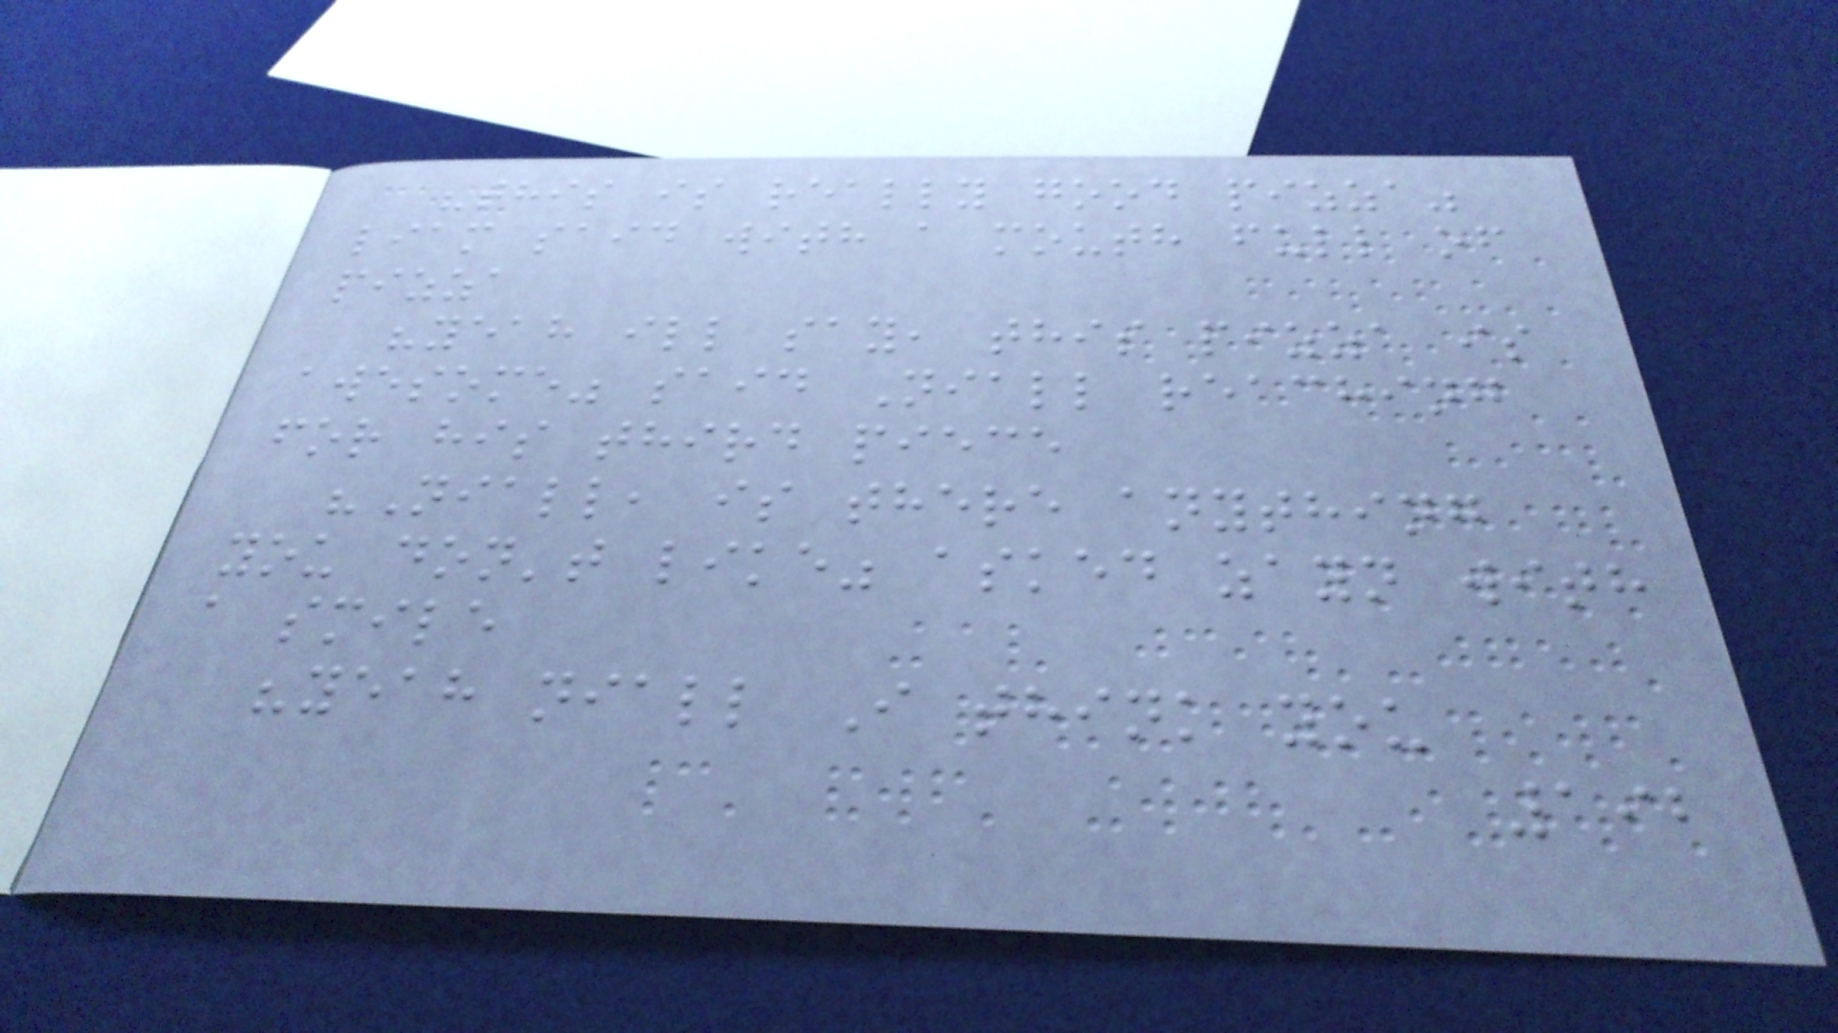"this is really good pizza"
liam said with a mouth full of
pizza
"yeah ill say, this pizza is
awesome" said Niall reaching
for his third piece
"Niall, is there anything
you don't like" asked zayn with
a smile
"yeah niall I think you
192
